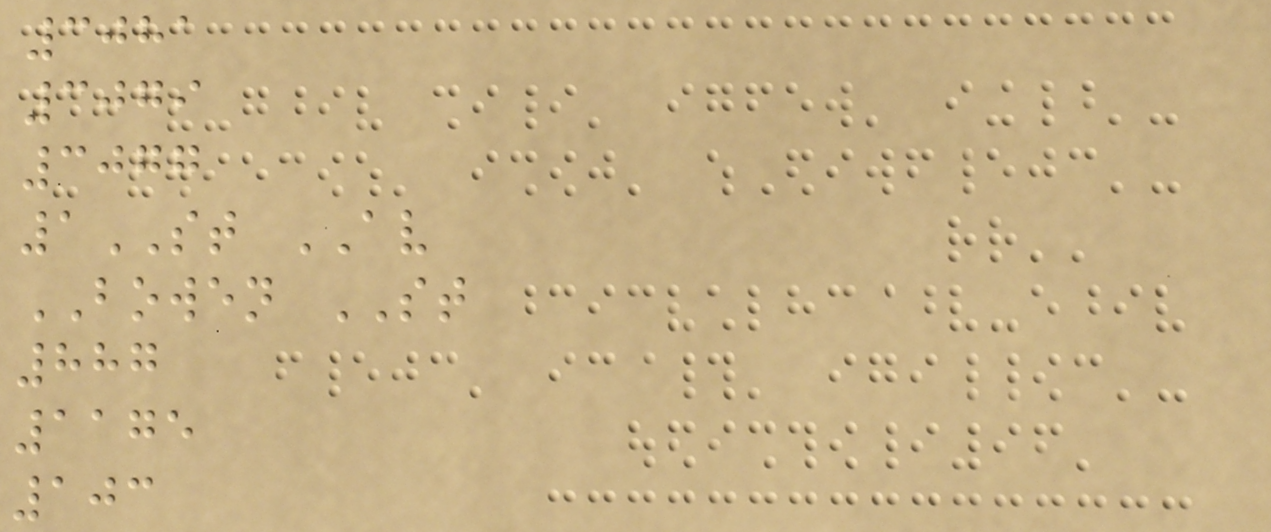3081
3079
3077
1ST AV
BOWEN ST
887
1175
103
